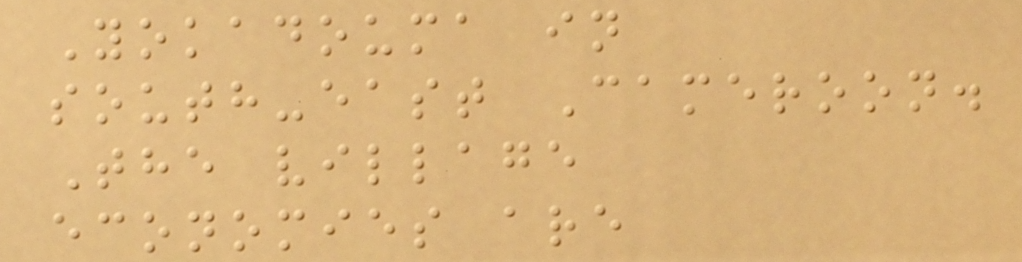Yokadouma in
south-east Cameroon.
The village
economies are
